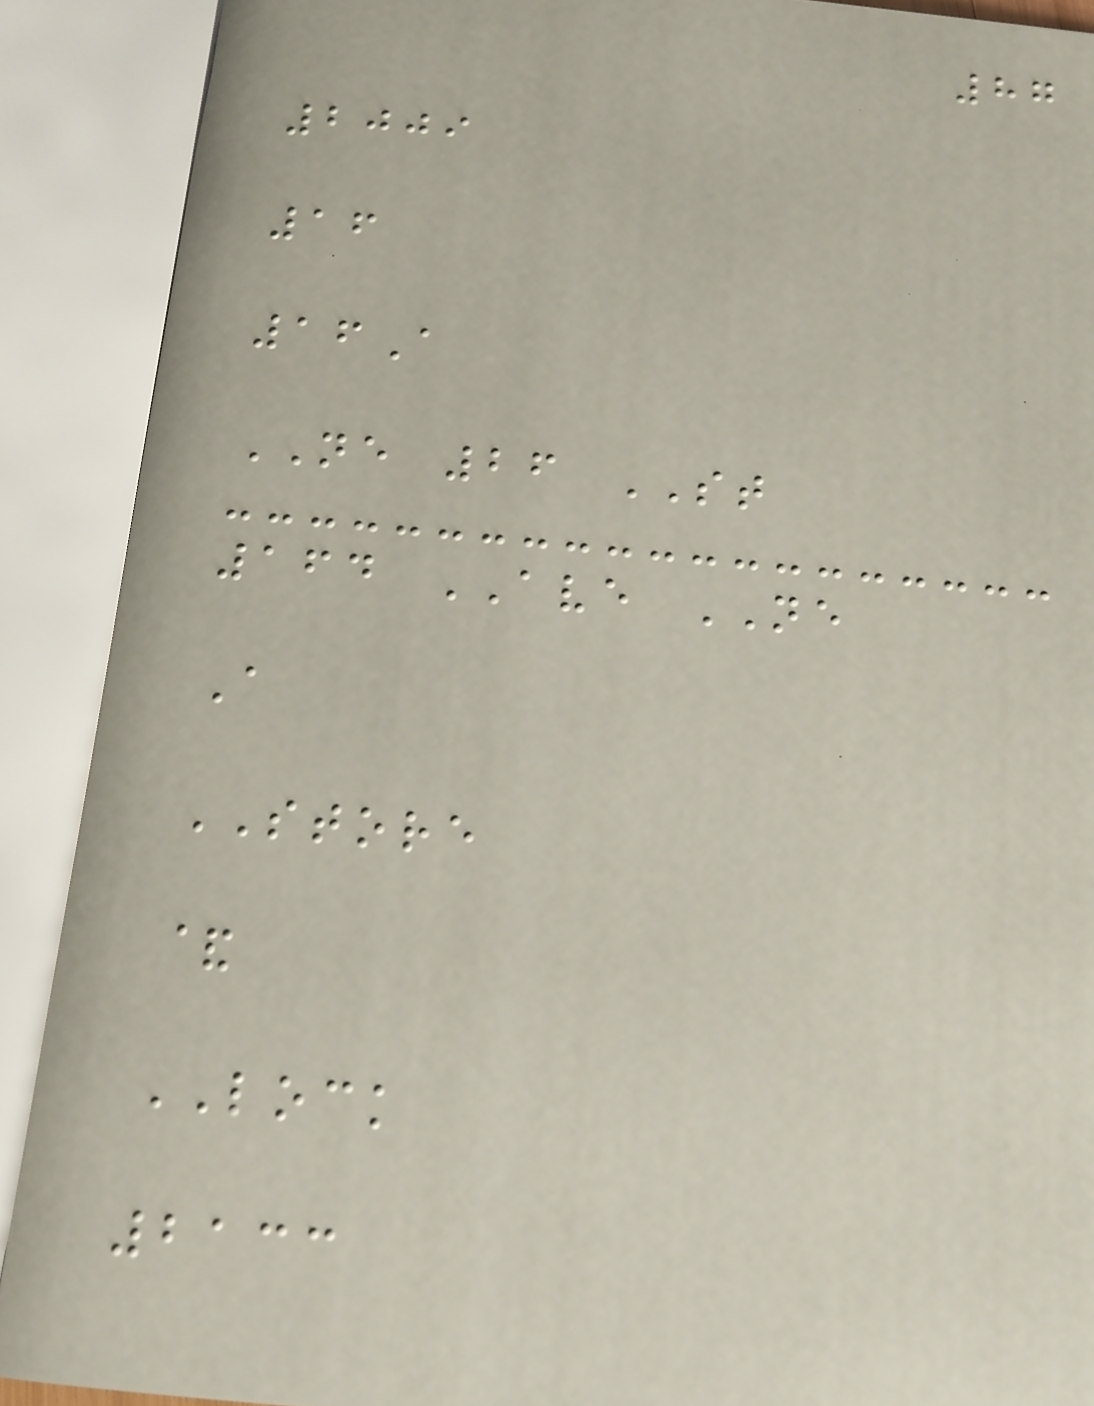87
2009
16
16A
NE 26 ST
164 AVE NE
A
STORE
&
LOCK
2133
